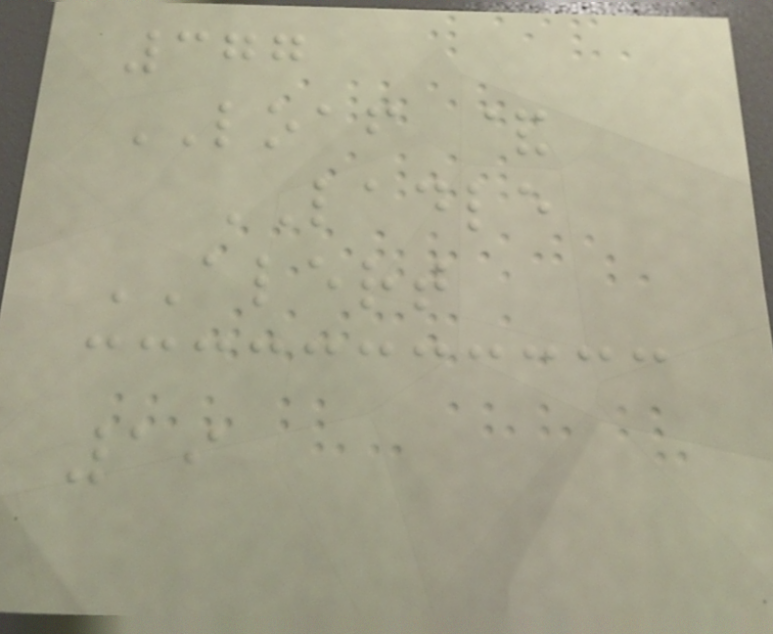377
LOAF &
LADLE
ALERT
19
